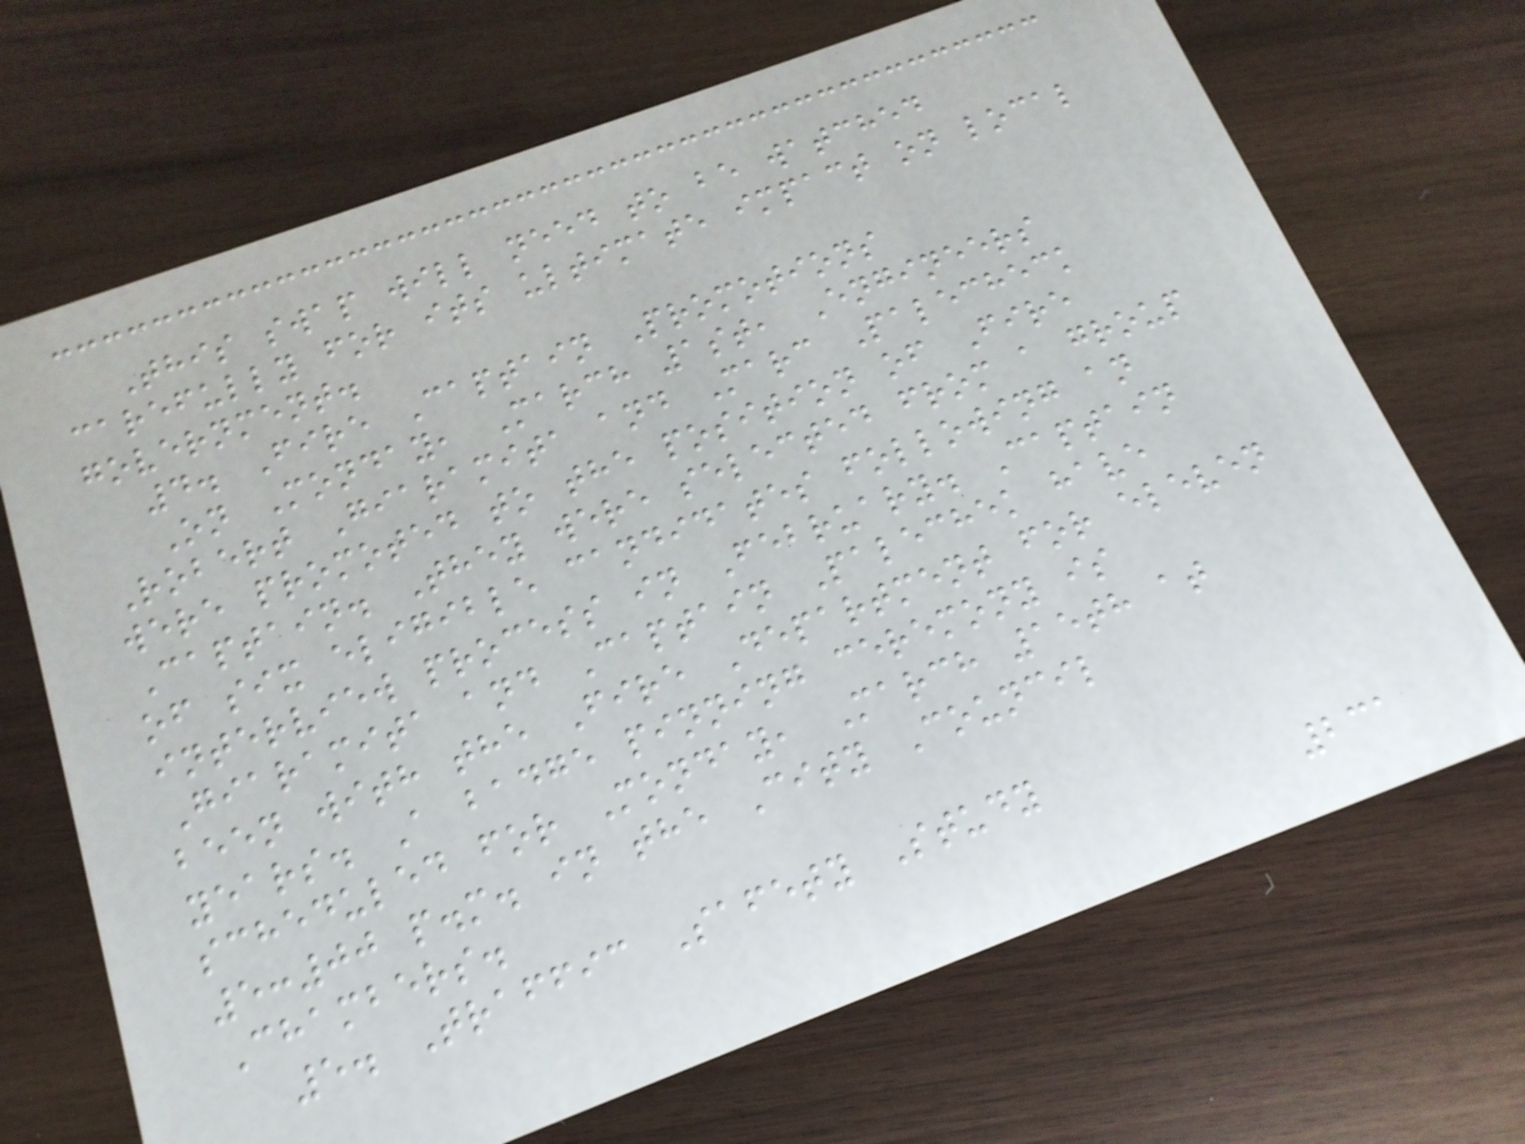This swap will need to be watched
carefully for its ultimate impact on local
government.
4. Fire Captain Promotions
On Monday, March 1st, Engineers
Robert Giaramita and Marc Palecheck
were promoted to the position of Fire
Captain. They were selected from a group
of six eligible candidates following an
interview process in February. Captain
Giaramita and Captain Palechek have
been with the Fire Department for eleven
years. A badge pinning ceremony is
scheduled for Monday, March 15th at
5:00 p.m. in the City Council
Chambers.
5. Traffic Safety Study
231
